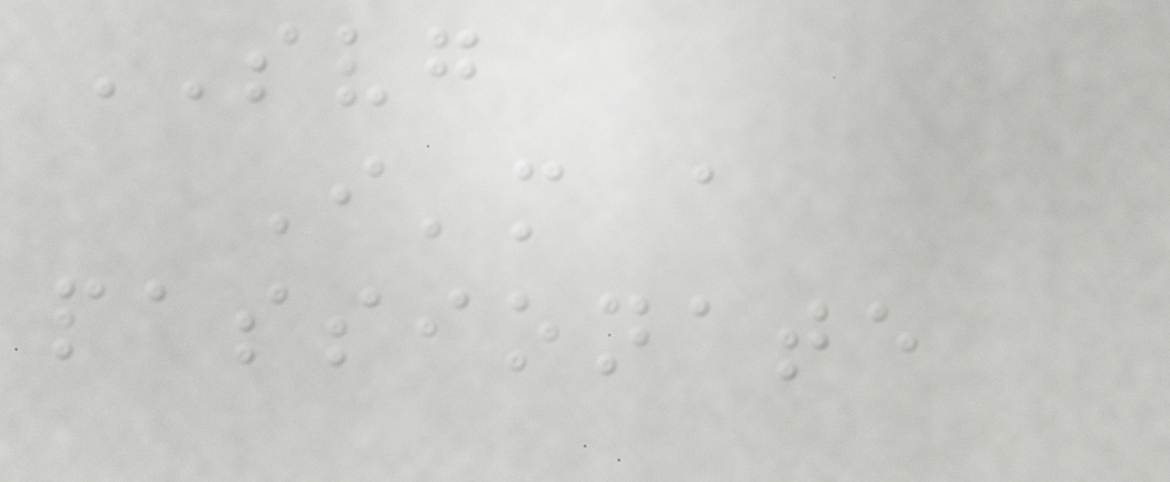SVG
I'm a
passionate
